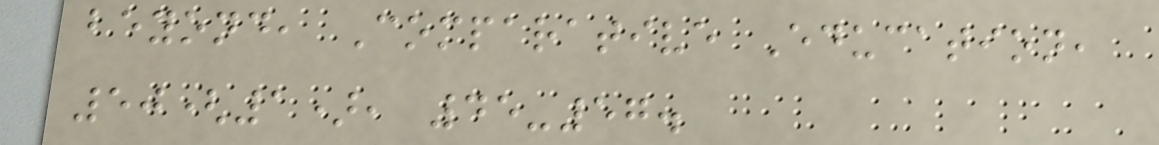beyond, Comparative Education,
50(1), 45-57.
